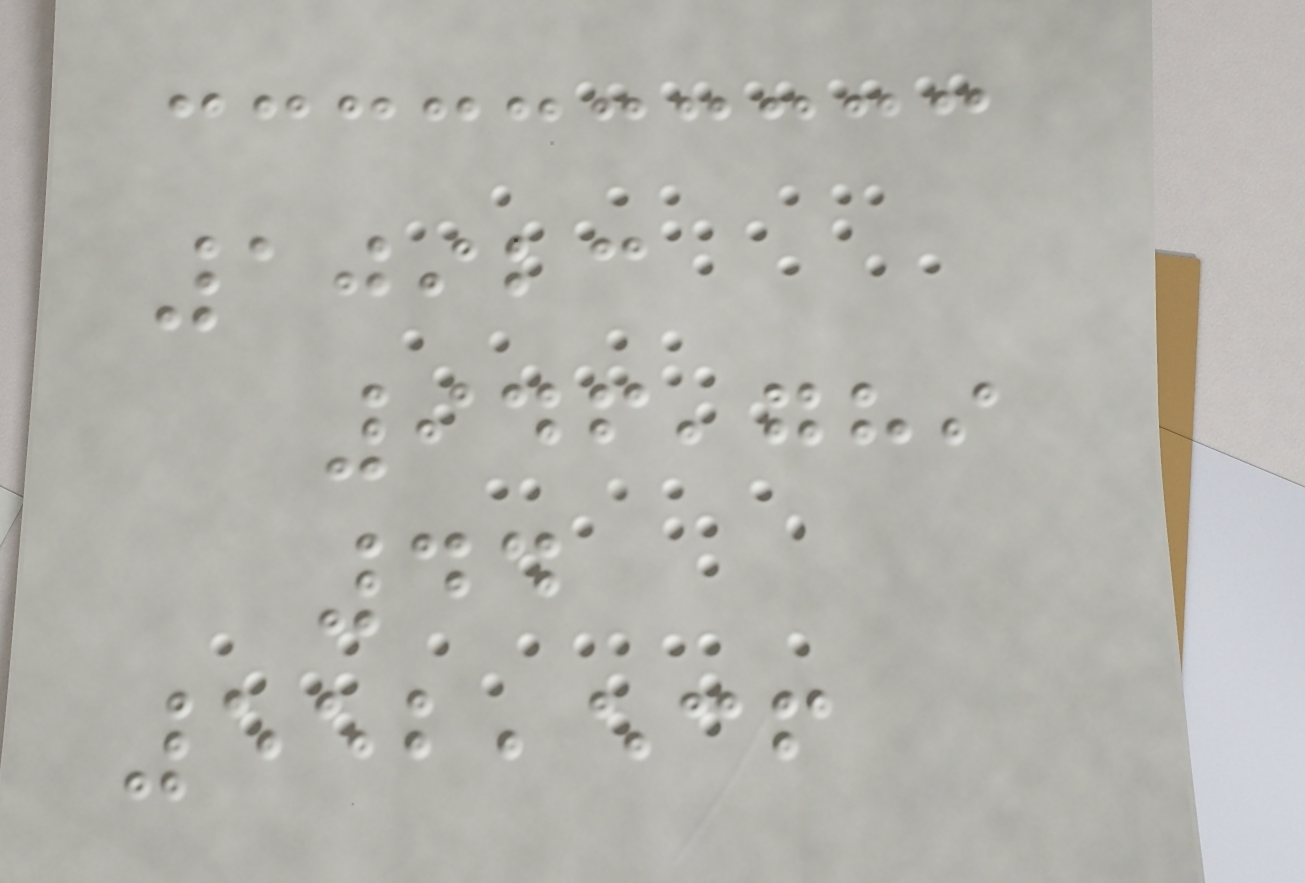10923
946,789
44
552,536
